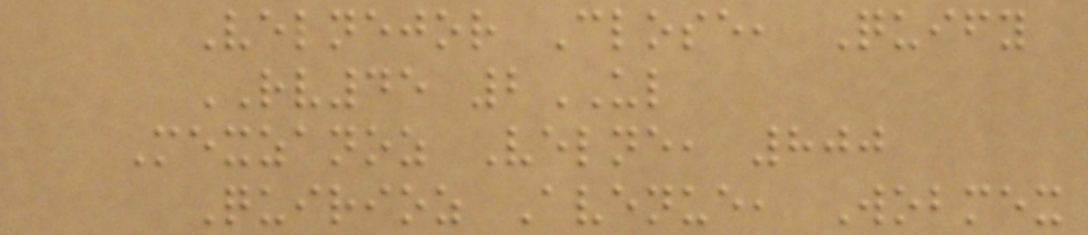Velnejor Close, Quify
RV45 2UL
Mexzanoz Velne, 800
Quirioz Avenue, Wobmex
